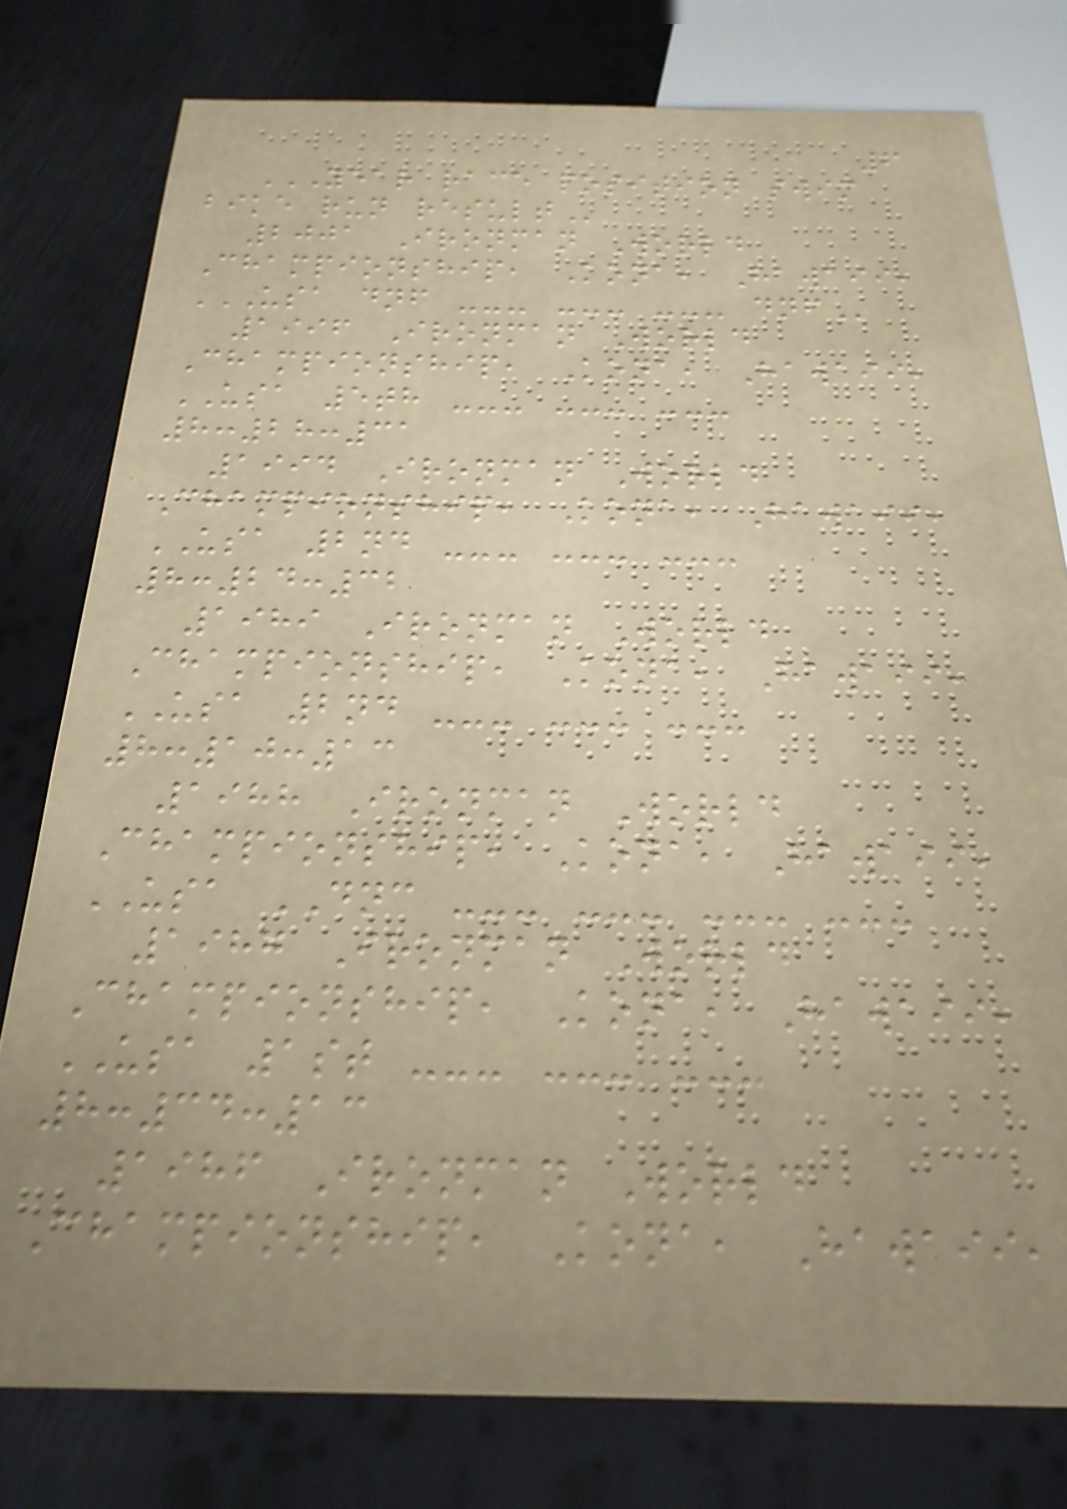6
YEAR RACE POSITION SWIM
BIKE RUN RESULT
2001 Ironman World
Championship, Kona, Hawaii,
USA DNF --- --- --- DNF
1996 Ironman World
Championship, Kona, Hawaii,
USA 5th --- --- ---
8:28:31
1994 Ironman World
Championship, Kona, Hawaii,
USA 2nd --- --- ---
8:24:32
1989 Ironman World
Championship, Kona, Hawaii,
USA 2nd --- --- ---
8:10:13
1988 Ironman World
Championship, Kona, Hawaii,
USA DNC --- --- --- ---
1987 Ironman World
Championship, Kona, Hawaii,
USA 1st --- --- ---
8:34:13
1986 Ironman World
Championship, Kona, Hawaii,
